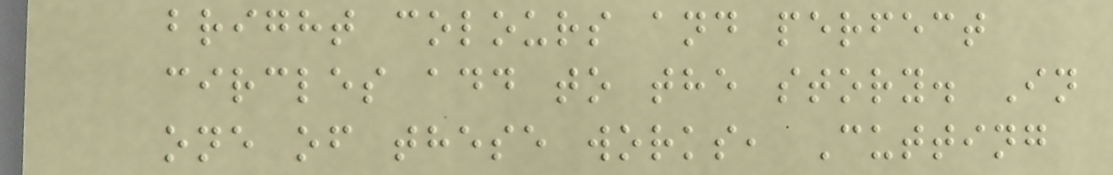bright colours and perfect
circles add to the story. In
one of these works, Cutting
